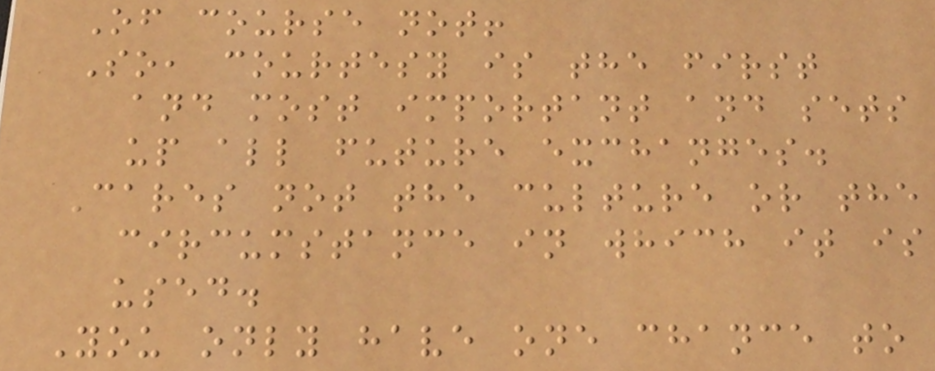Of course not!
So, courtesy is the first
and most important and sets
up all future exchanges.
Cares not the culture or the
circumstance in which it is
used.
You only have one chance to
